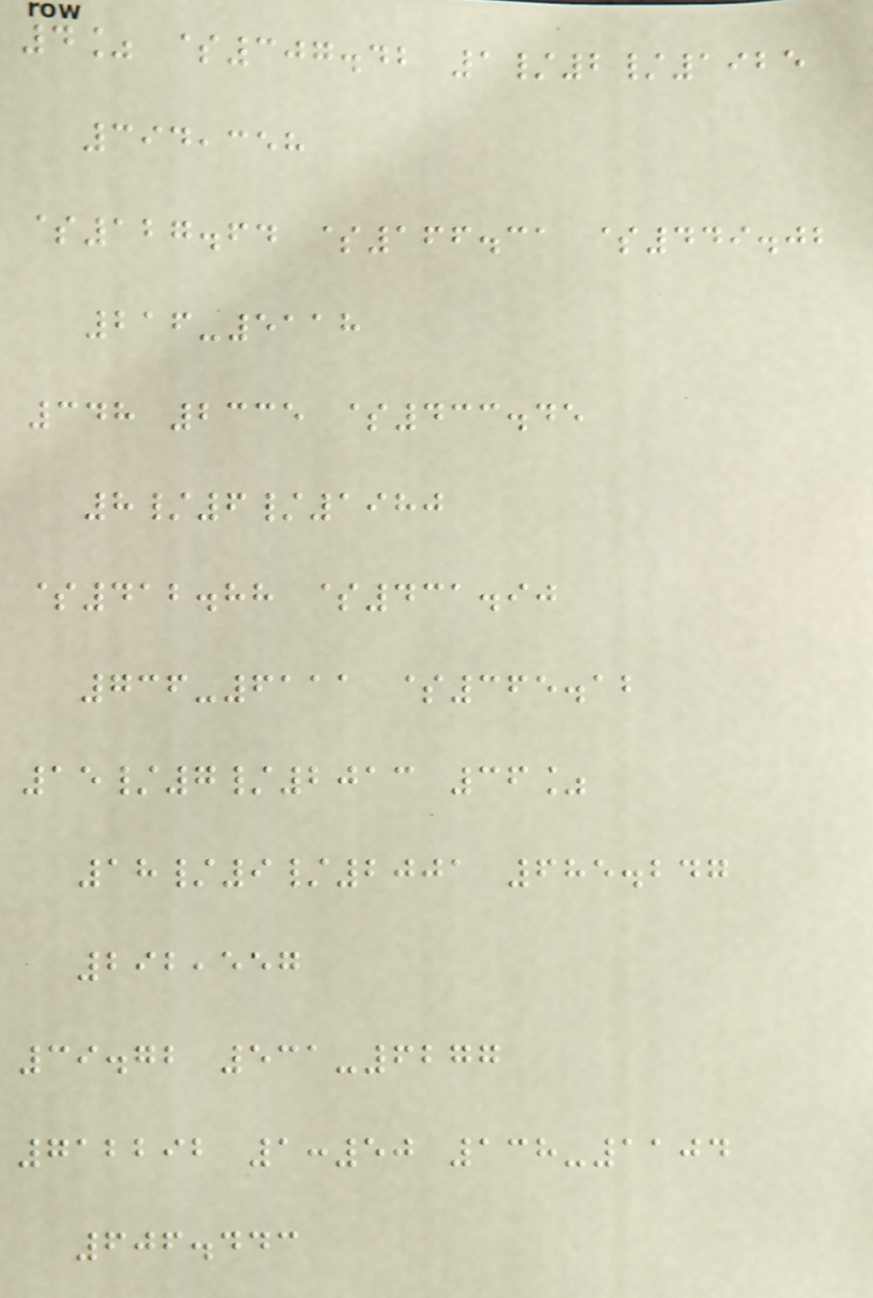4% $307.42 1/2/1925
394,358
$127.64 $166.31 $449.02
216-5118
348 2335 $433.45
8/6/1980
$412.88 $431.90
736-6111 $365.12
15/7/2013 36%
18/9/2001 685.247
292,557
39.72 531-6277
712292 1:50 138-1104
606.443
